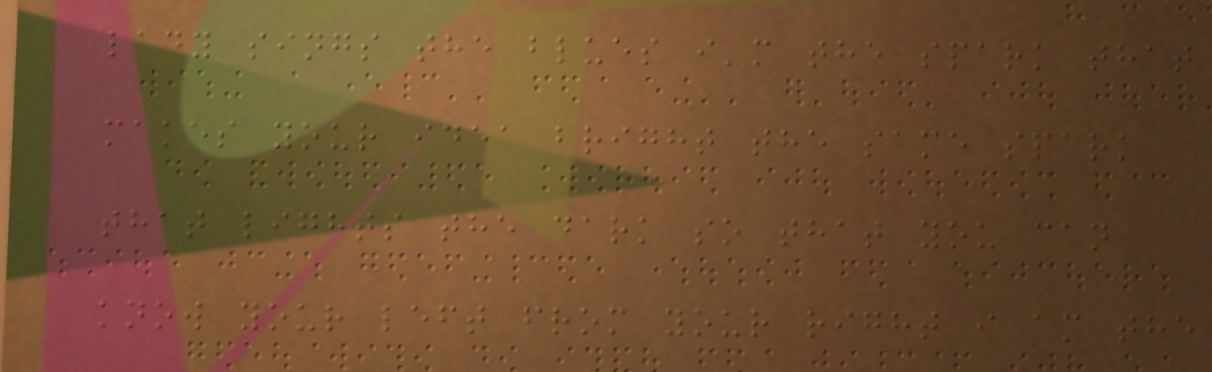lady sings the blues i'm the spark that
makes your idea bright the same spark
that lights the dark so that you can
know your left from your right i am the
